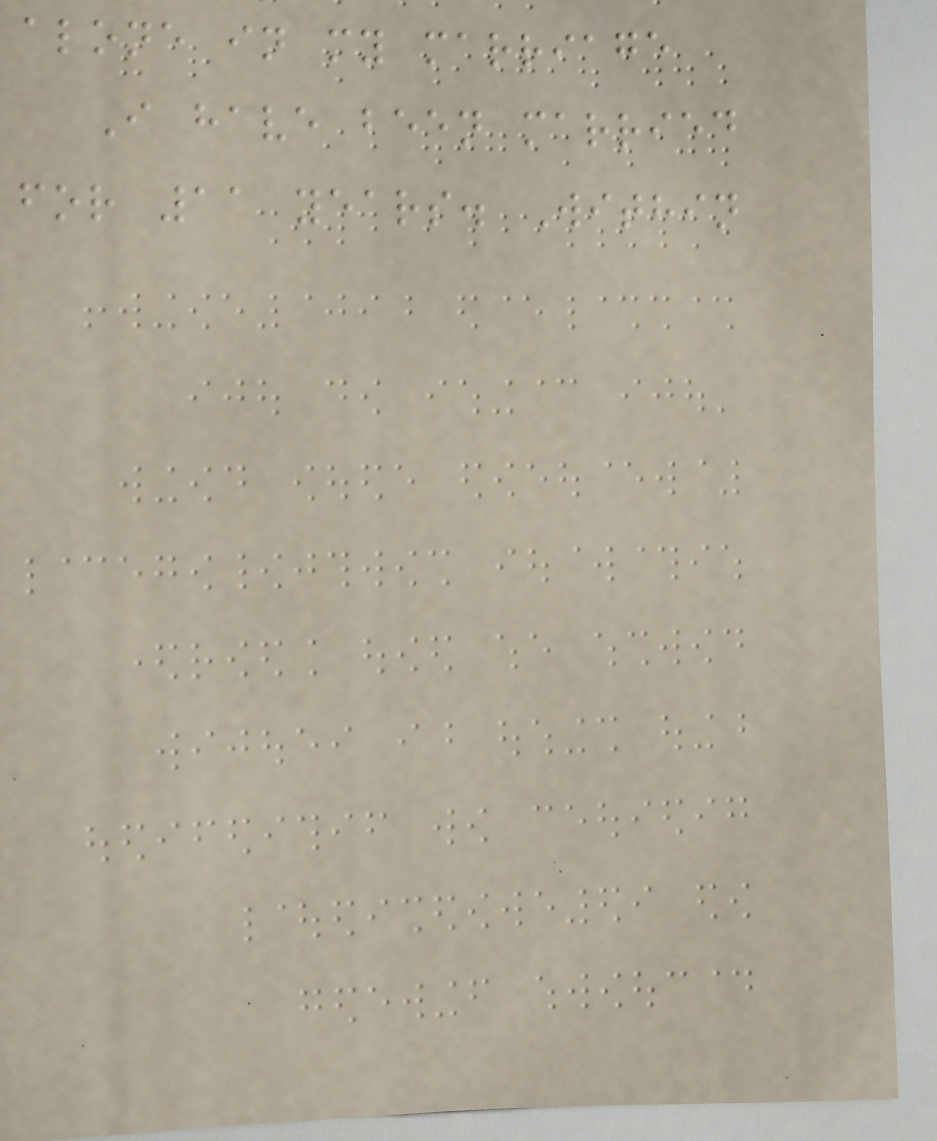alone in my marriage
I have been married
for 11 years. Within
